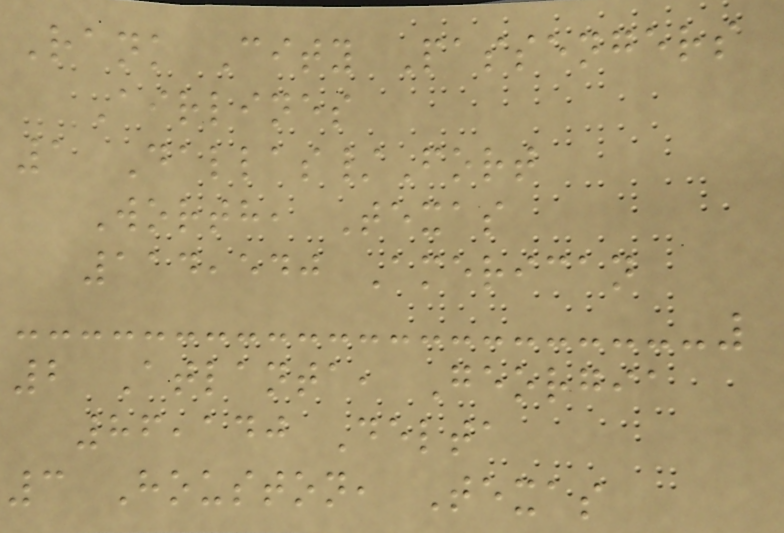Rank City Passengers
Airlines
1 Dallas/Fort
Worth, Texas
114,540 American
2 Atlanta, Georgia
86,140 Delta
3 Houston, Texas
